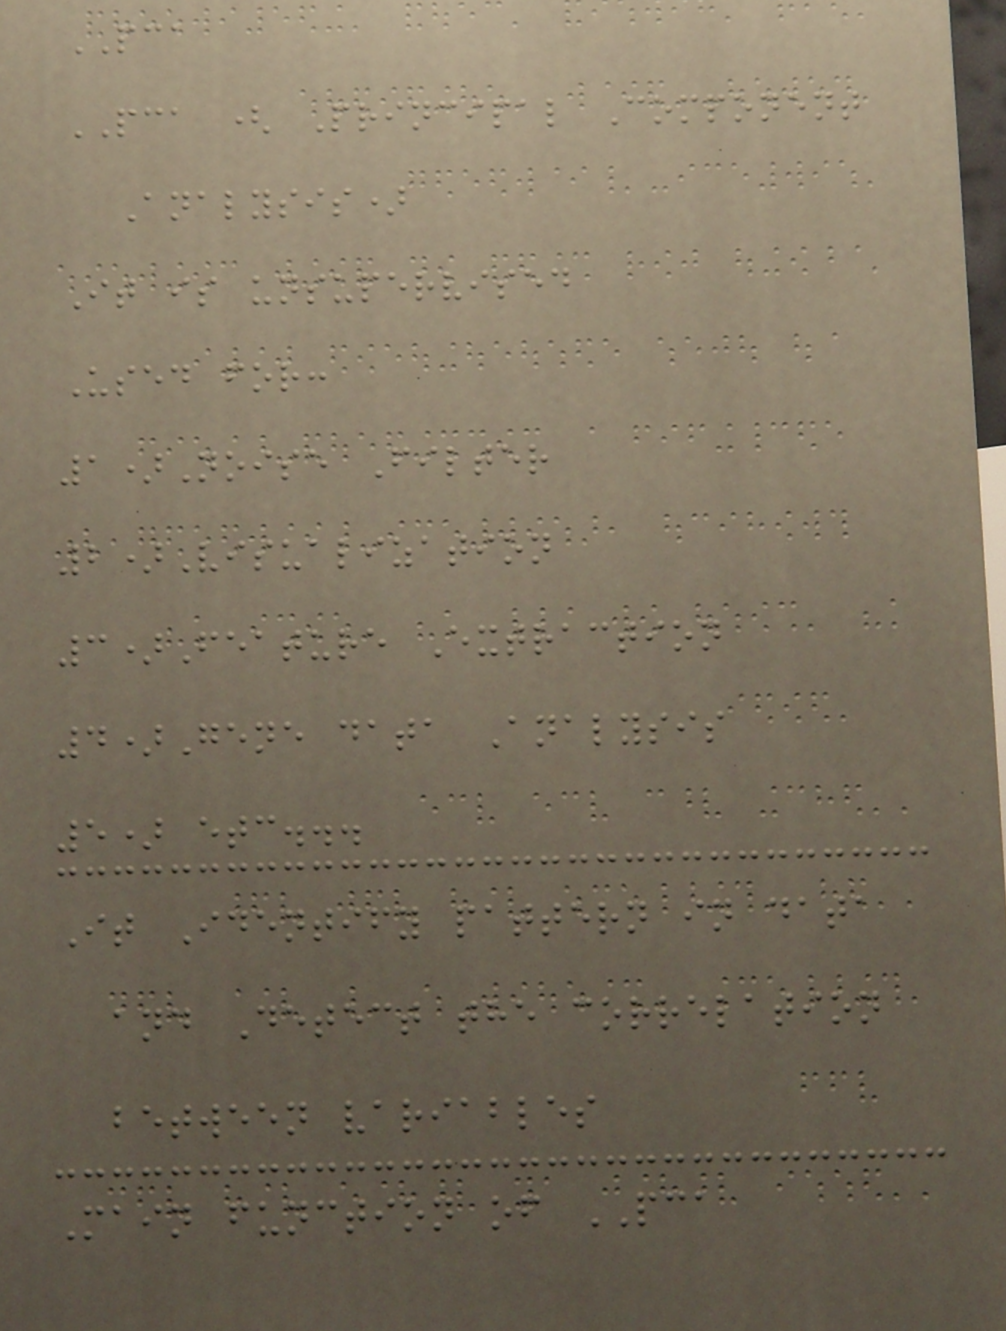PCA
PCA ( Principal Component
Analysis)
It is unsupervised
Used for:
1)Noise Filter
2)Visualization
3)Feature Extraction
4)Gene data Analysis
5) etc...
It Identify pattern in data
and Detect the correlation
between variables
Main function of PCA
